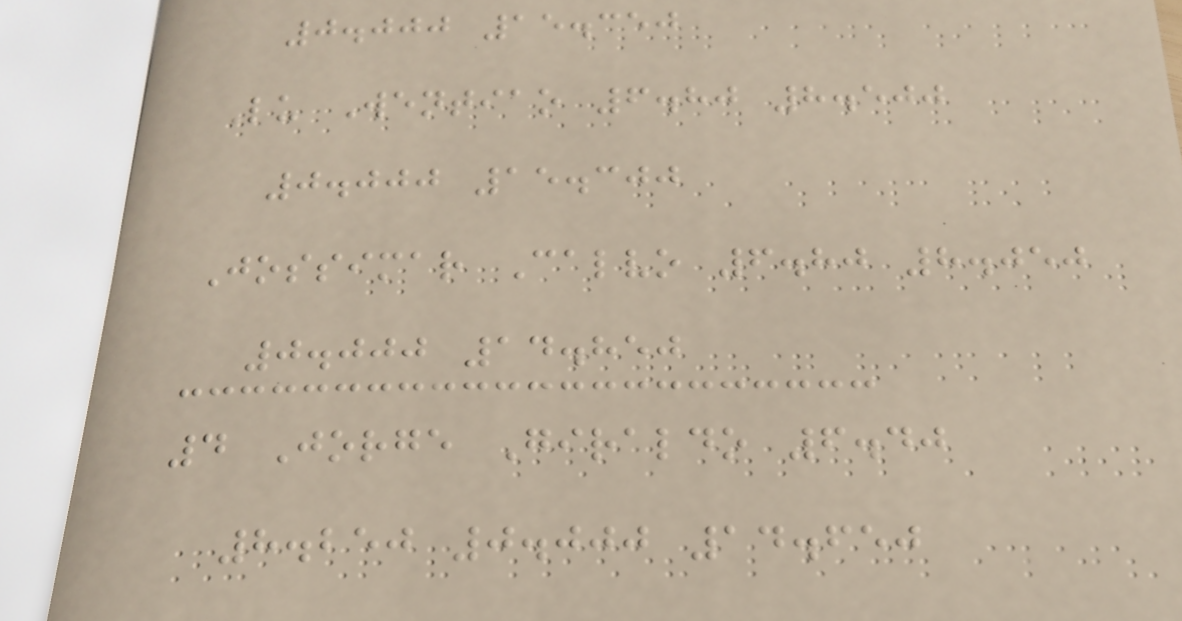0.000 15.350
Lu Wentiao 6.80 8.500
0.000 15.300
Jossimar Calvo 6.80 8.050
0.000 14.850
4 Jorge Giraldo 6.40
8.250 0.000 14.650
